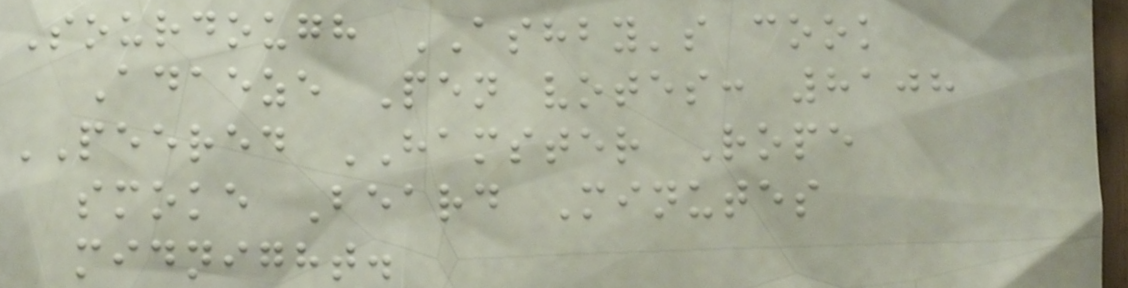Sourdough ASHBY's cook
Adaeze Pen votes: 8108
PEERED HAMSTER Rope
smoke Beard Minutes
midnight.
